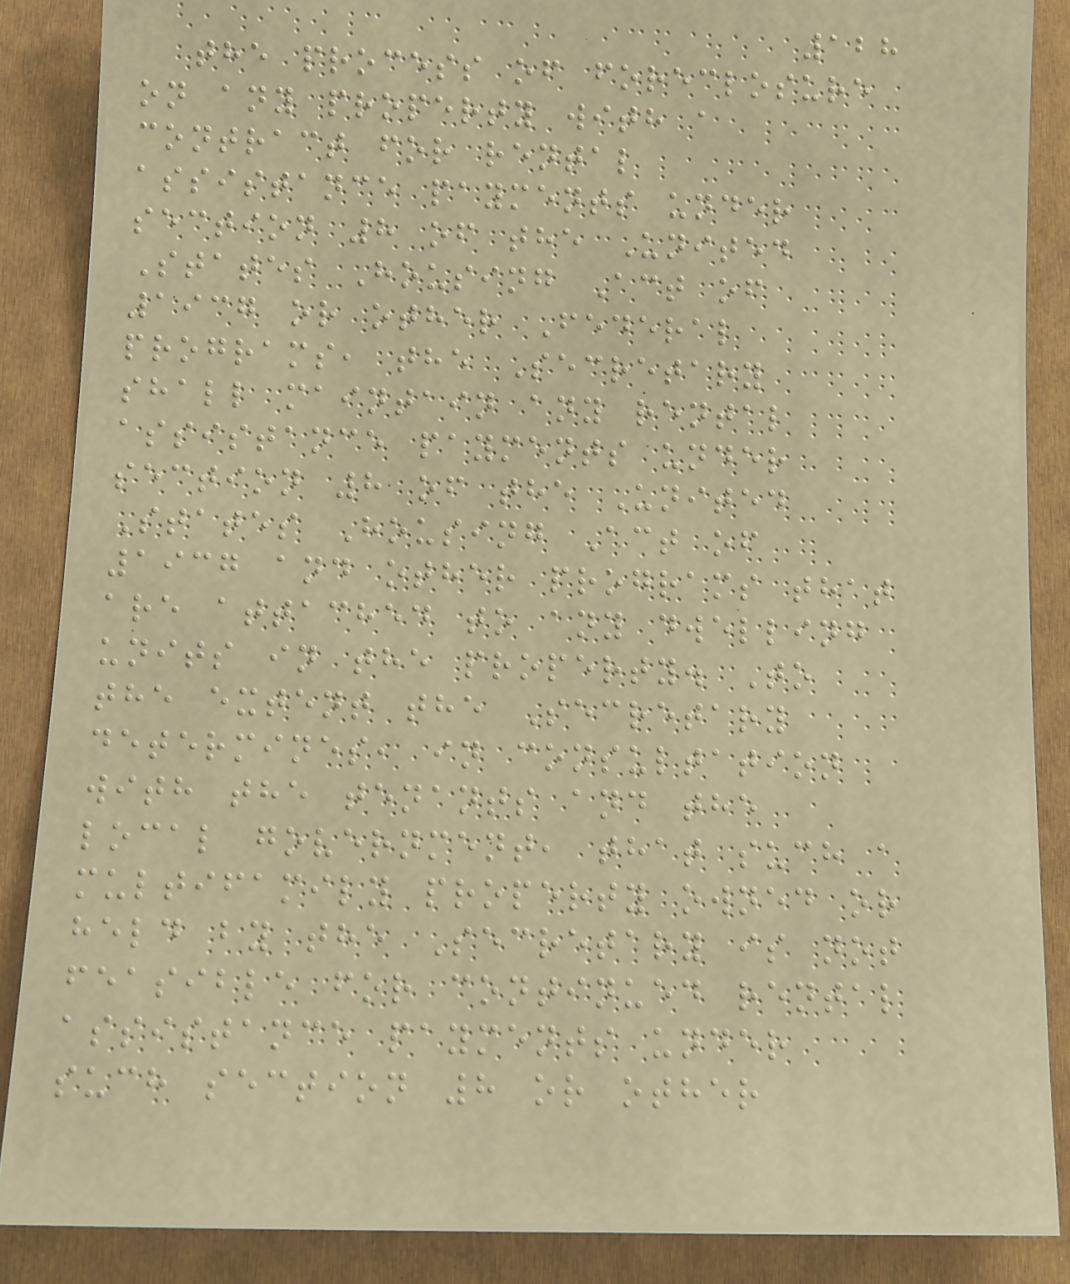128
the process of foreclosure
on any property with a
contract for rental
assistance payments under
section 8 of the United
States Housing Act of
1937 or other Federal
programs, the Secretary
shall maintain any rental
assistance payments under
section 8 of the United
States Housing Act of
1937 and other programs that
are attached to any dwelling
units in the property. To
the extent the Secretary
determines, in consultation
with the tenants and the
local government, that such a
multifamily property owned or
held by the Secretary is not
feasible for continued rental
assistance payments under
such section 8 or other
